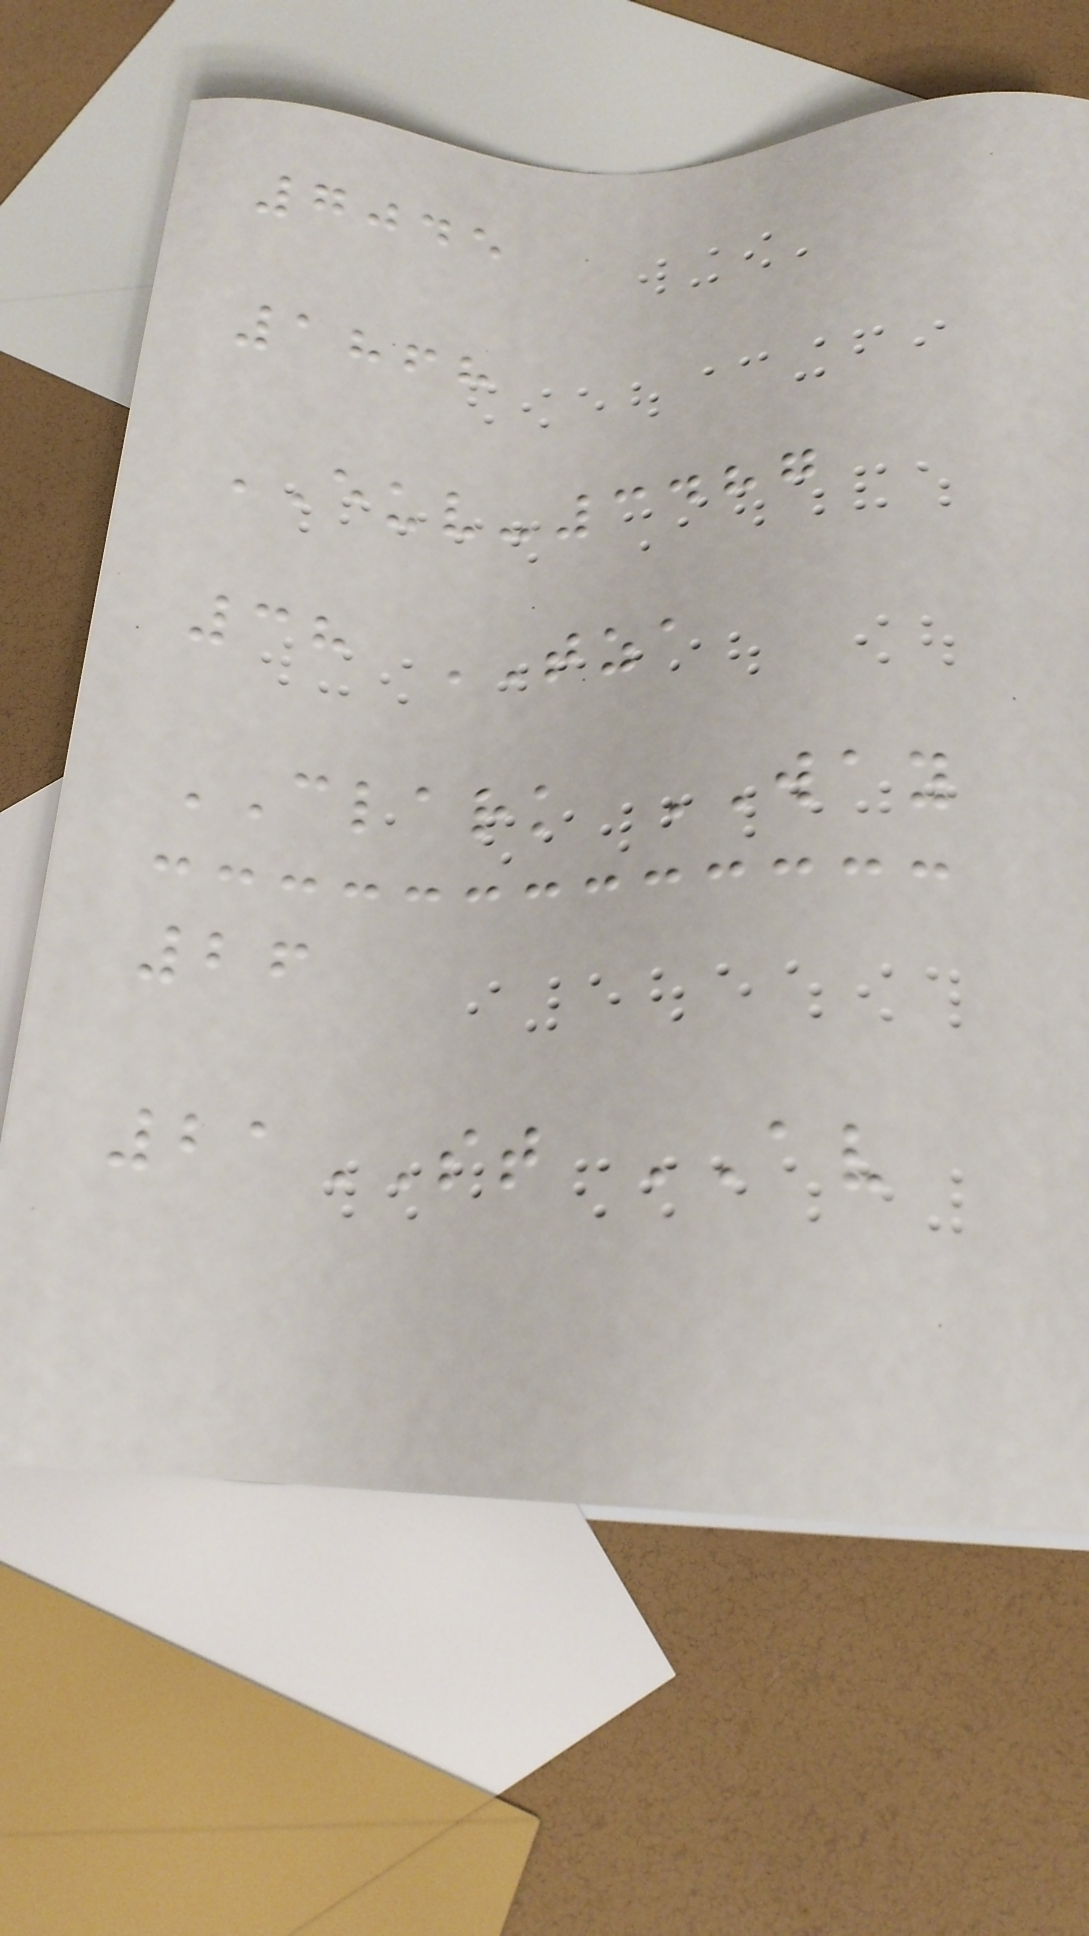7045
1868
EUV-3487
38 TZA
CLARK WAY
26
21ST AV
